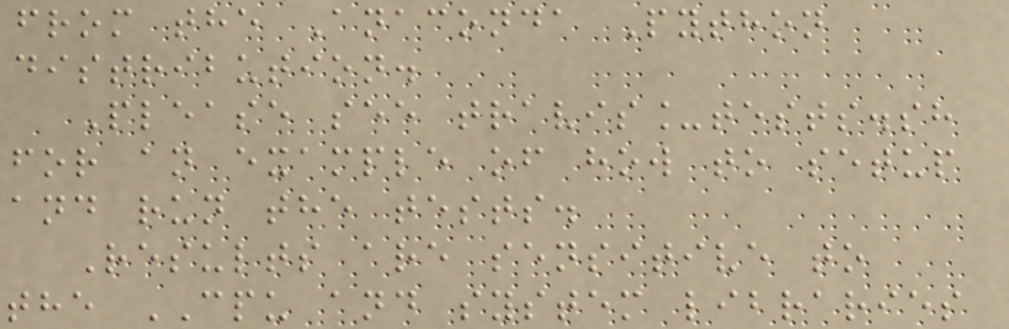from the Anaconda Python
distribution.
Please see travis_tests.sh
for an example of how to setup
and run the tests.
Results are sensitive to
the CPU and system libraries
